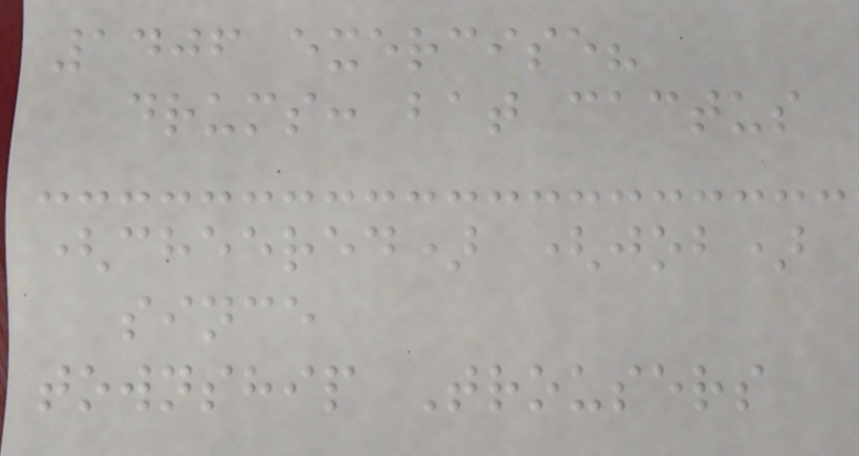1406 exercise?
drums: bat cactus
(cheered) (job)
since
township Trousers
